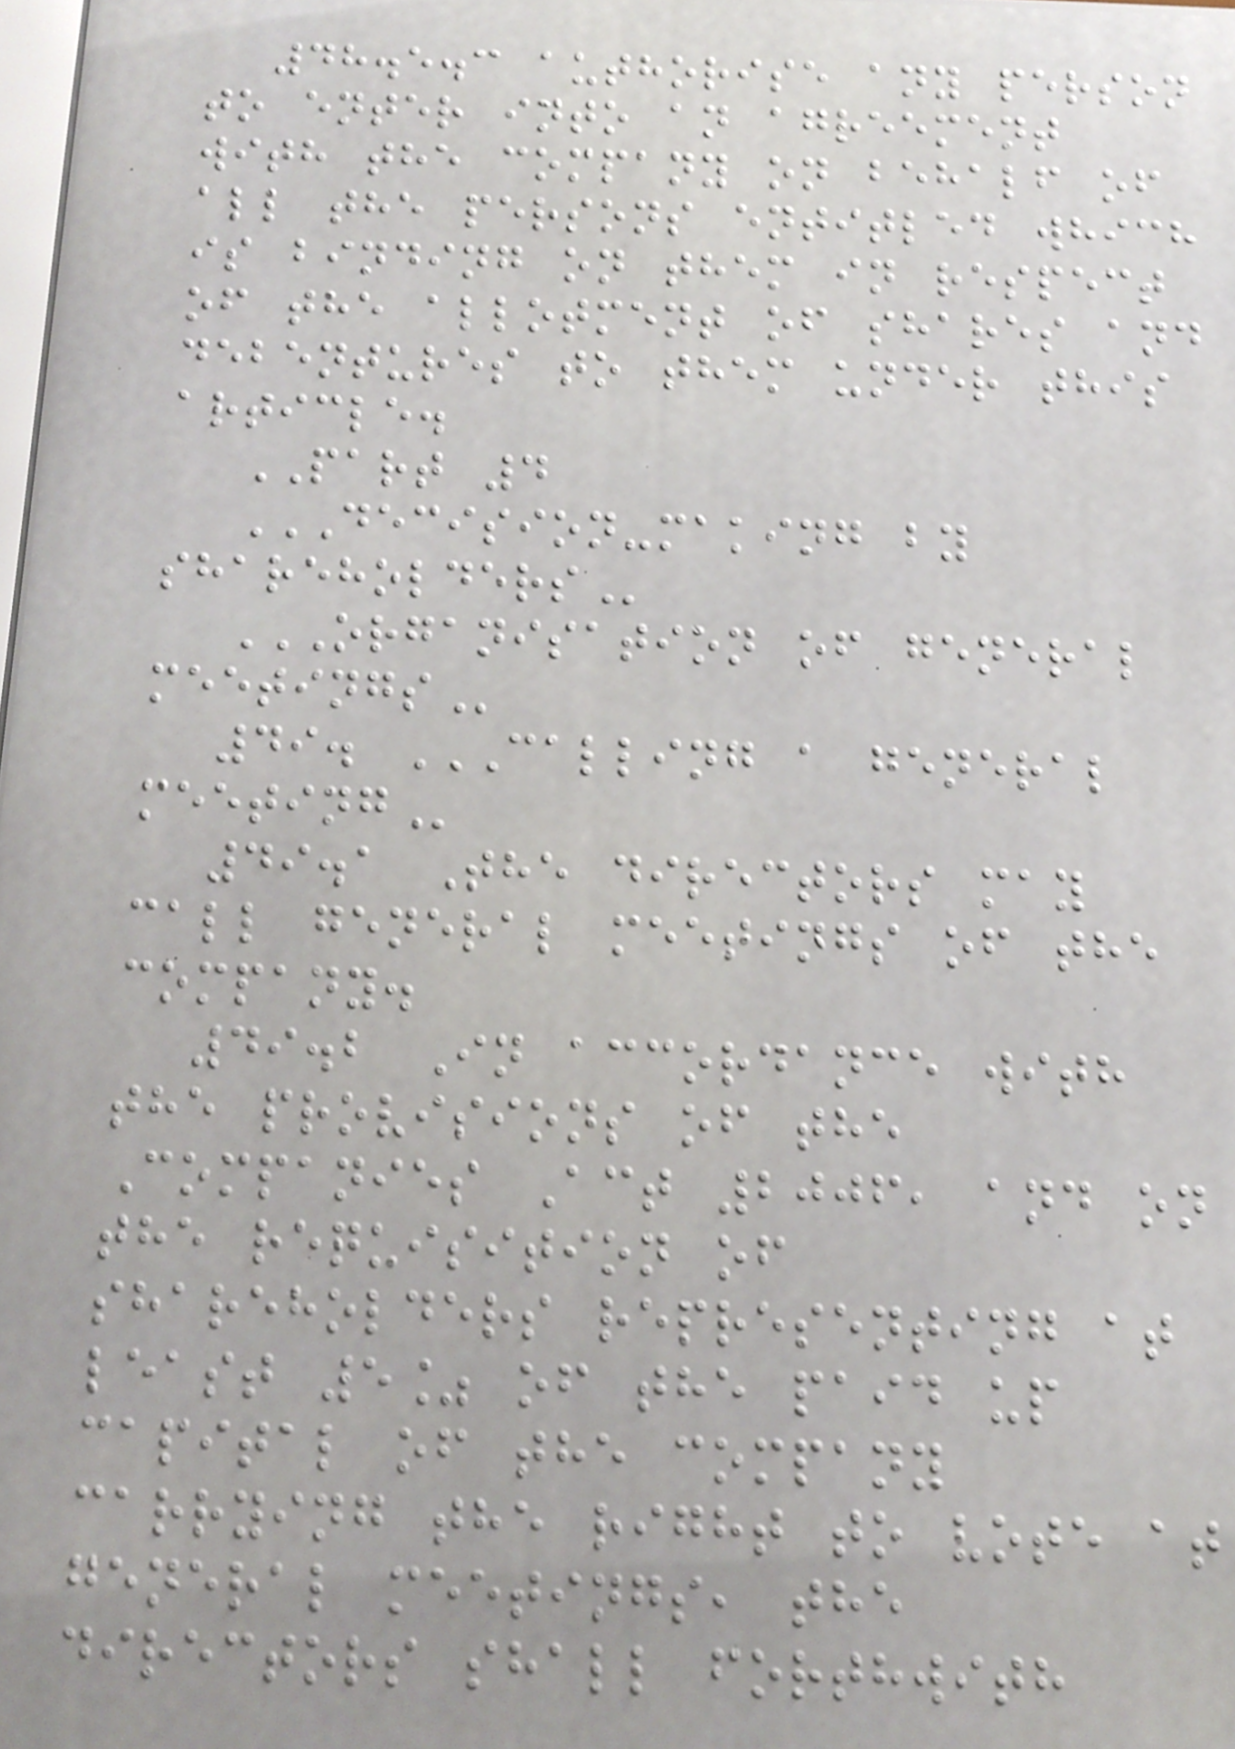48.5.3 authorise any person
to enter into an agreement
with the company on behalf of
all the persons entitled which
is binding on them in respect
of the allotment of shares and
debentures to them under this
article.
PART 4
DECISION-MAKING BY
SHAREHOLDERS
ORGANISATION OF GENERAL
MEETINGS
49. CALLING A GENERAL
MEETING
49.1 The directors may
call general meetings of the
company.
49.2 In accordance with
the provisions of the
Companies Act 2006, and on
the requisition of
shareholders representing at
least 5% of the paid up
capital of the company
carrying the right to vote at
general meetings, the
directors shall forthwith
